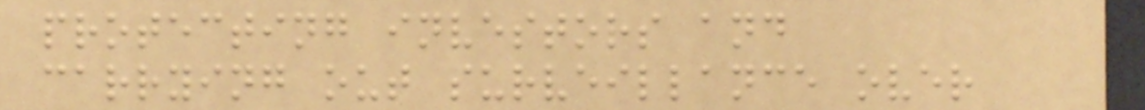protecting investors and
carrying out surveillance over
